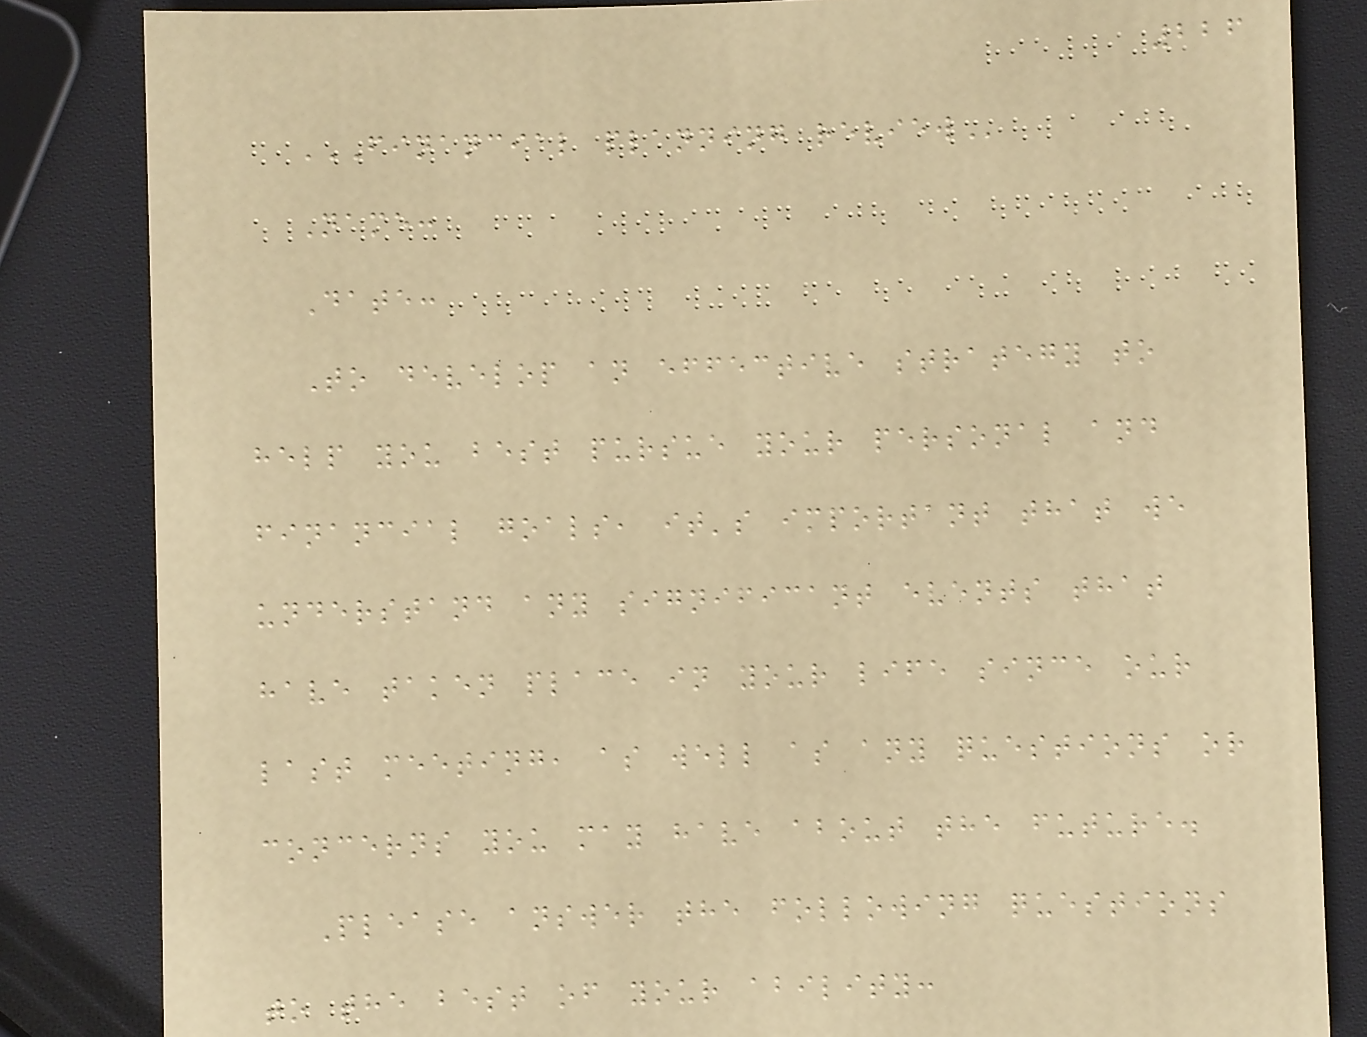226
FINANCIAL PLANNING REVIEW
Name:
Date:
To develop an effective strategy to
help you best pursue your personal and
financial goals, it's important that we
understand any significant events that
have taken place in your life since our
last meeting, as well as any questions or
concerns you may have about the future.
Please answer the following questions
to the best of your ability:
